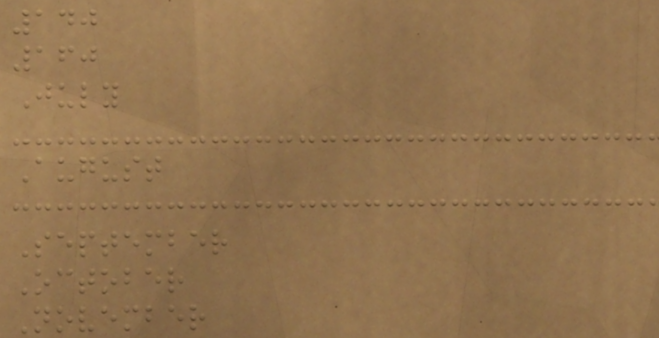140
160
July
August
September
October
November
